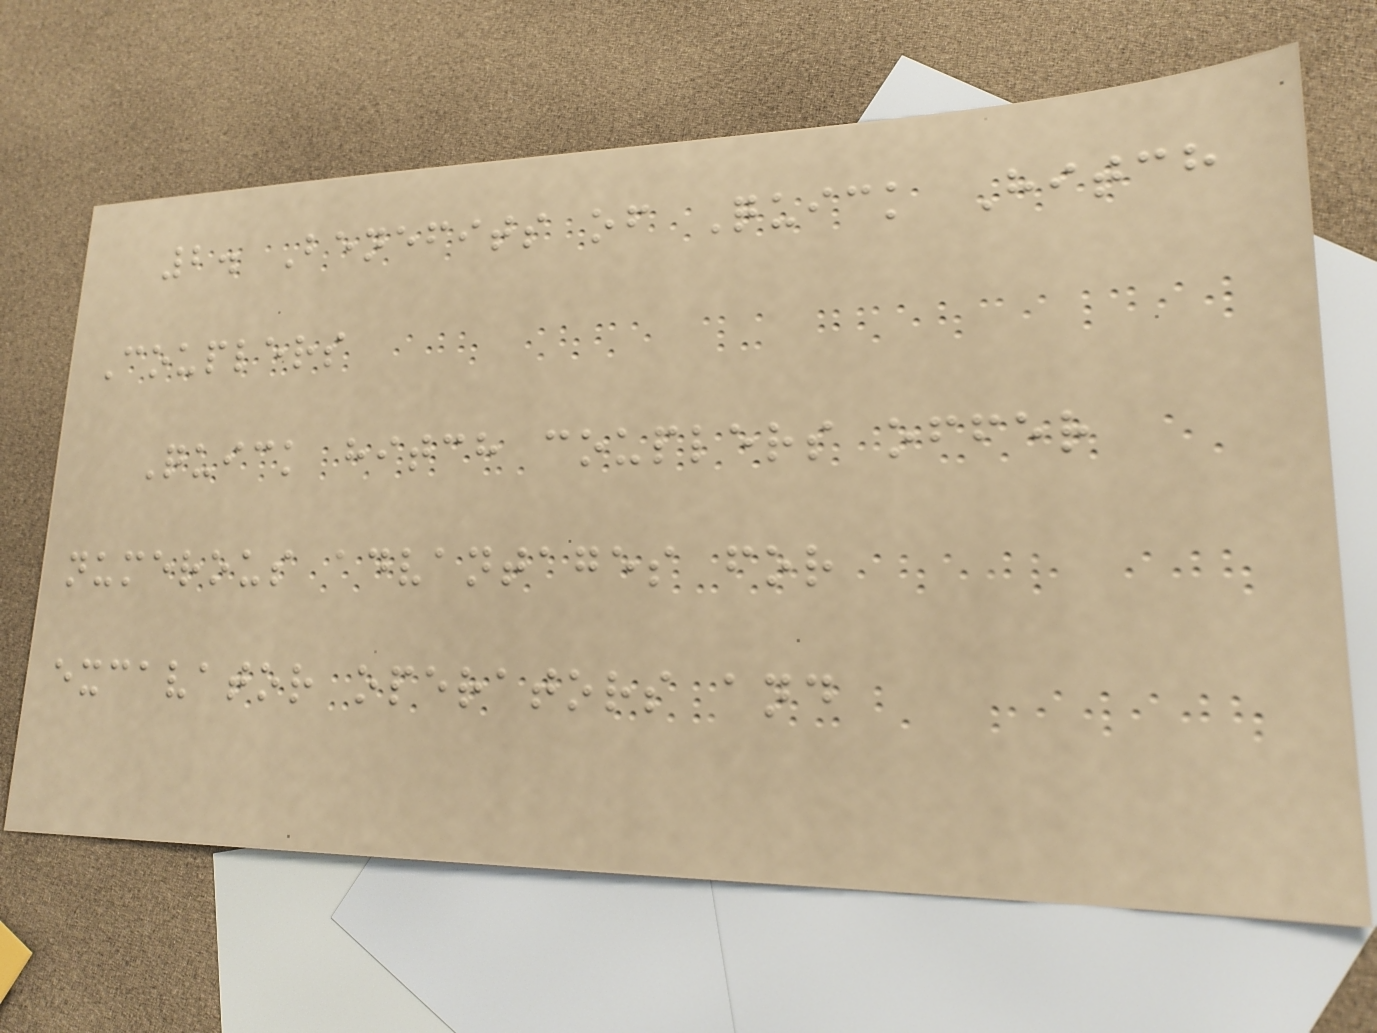2. Benefits of Quick Hitch
Couplers
Quick hitch couplers offer
numerous advantages for
excavator operators and
